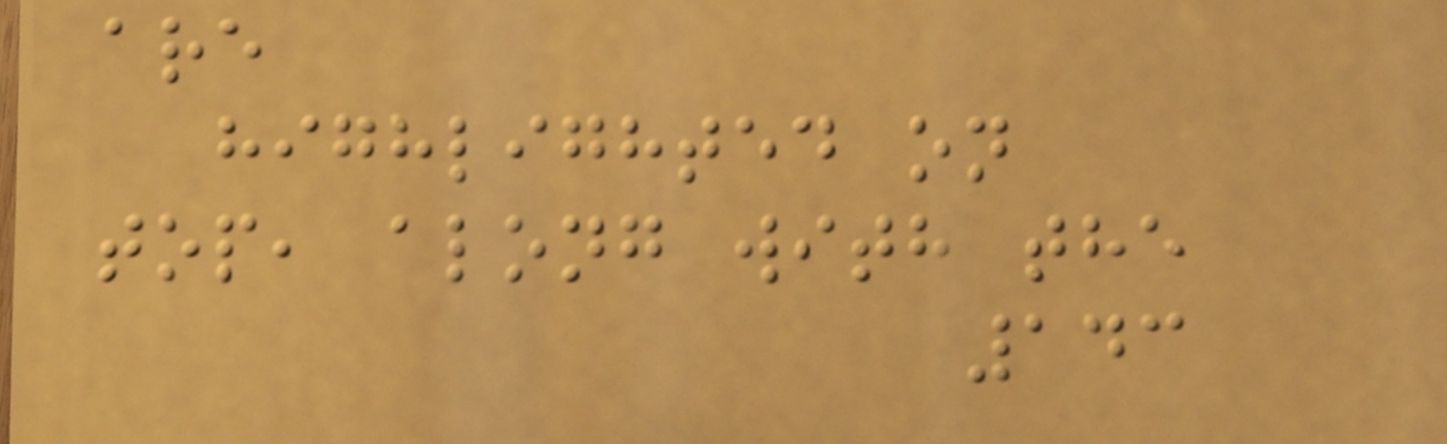are
highlighted on
top, along with the
143
